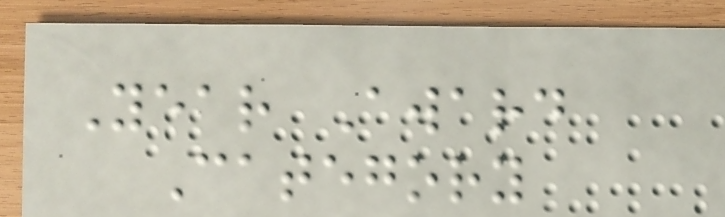Year Award
Category
